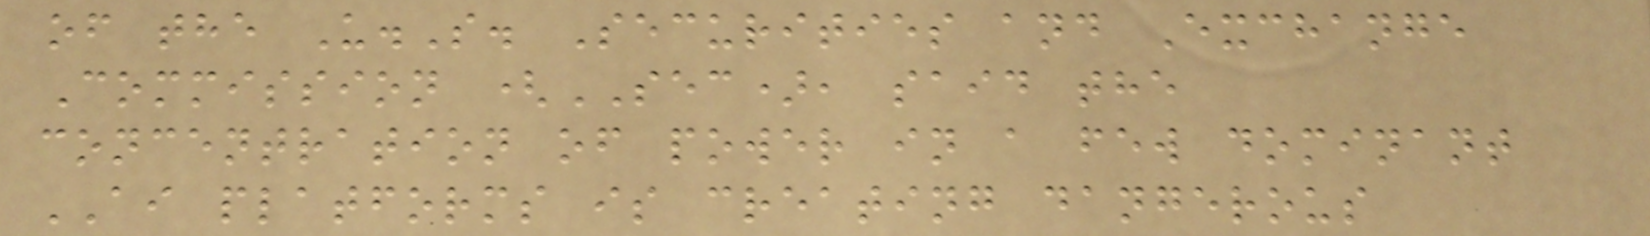of the U.S. Securities and Exchange
Commission (SEC), said the
concentration of power in a few dominant
AI platforms is creating dangerous
